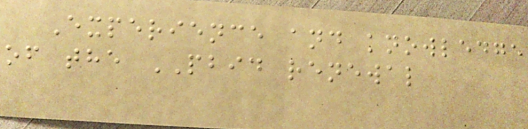Experience and knowledge
of the PBID renewal
